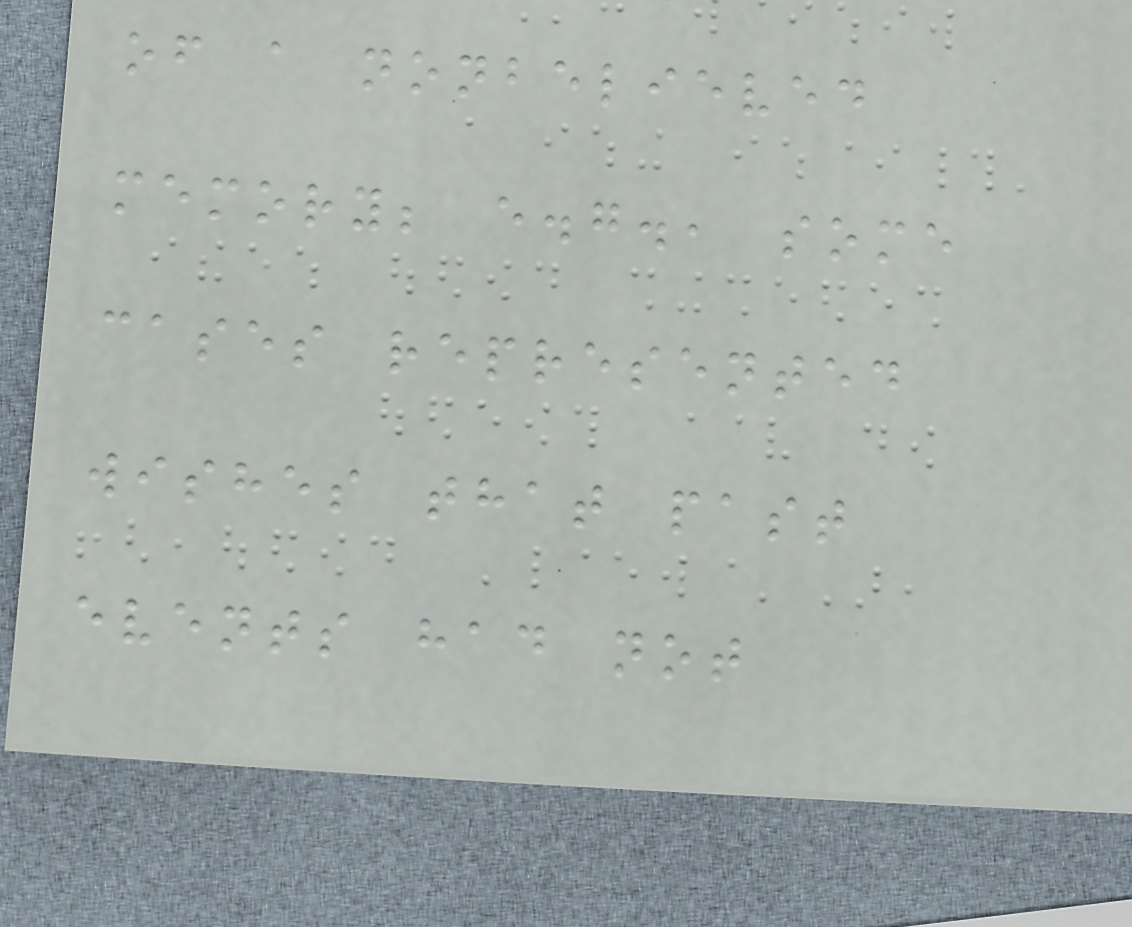of a nonbelieved
memory; e.g., some
cases represented
wishes that past
events had not
